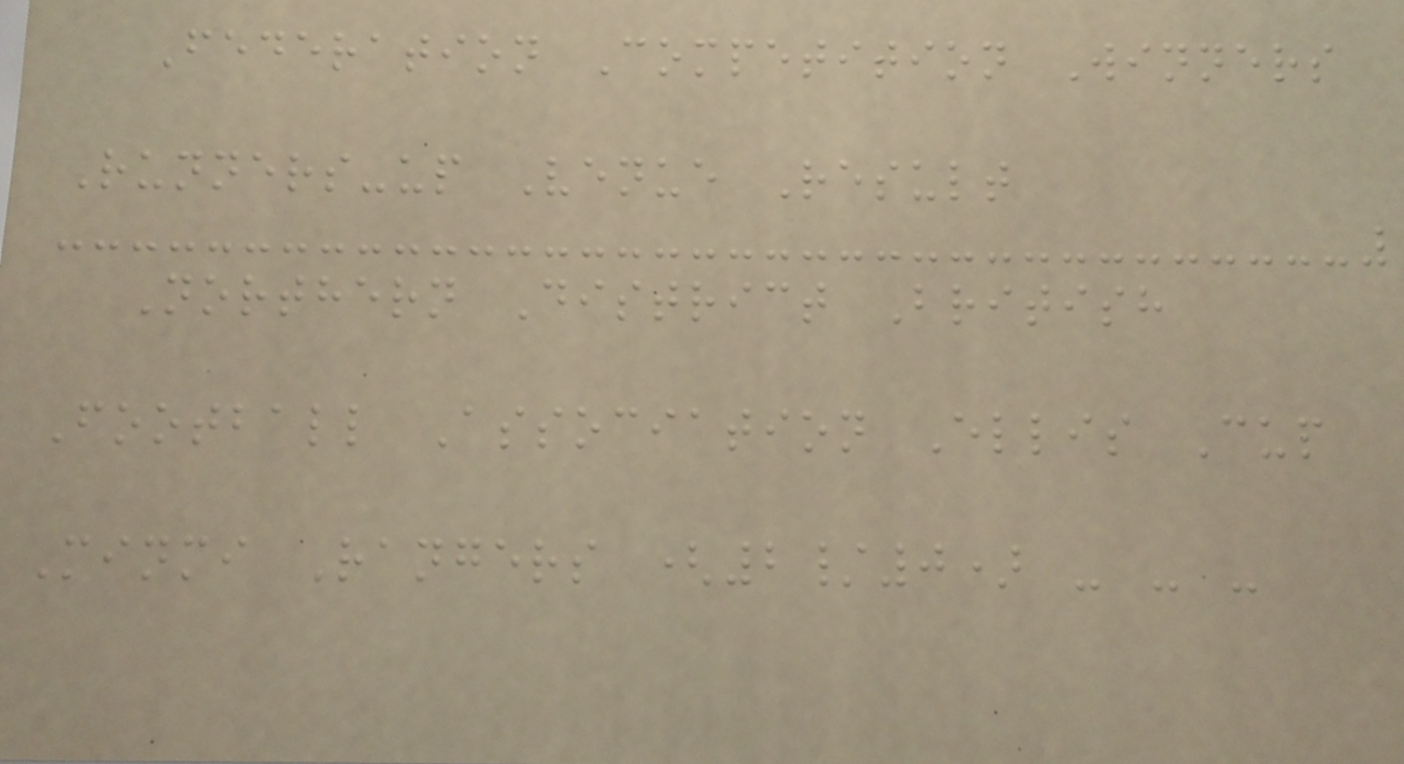Federation Competition Winners
Runners-up Venue Result
Northern District British
Football Association Ellis Cup
Minmi Rangers (2/0) - - -
